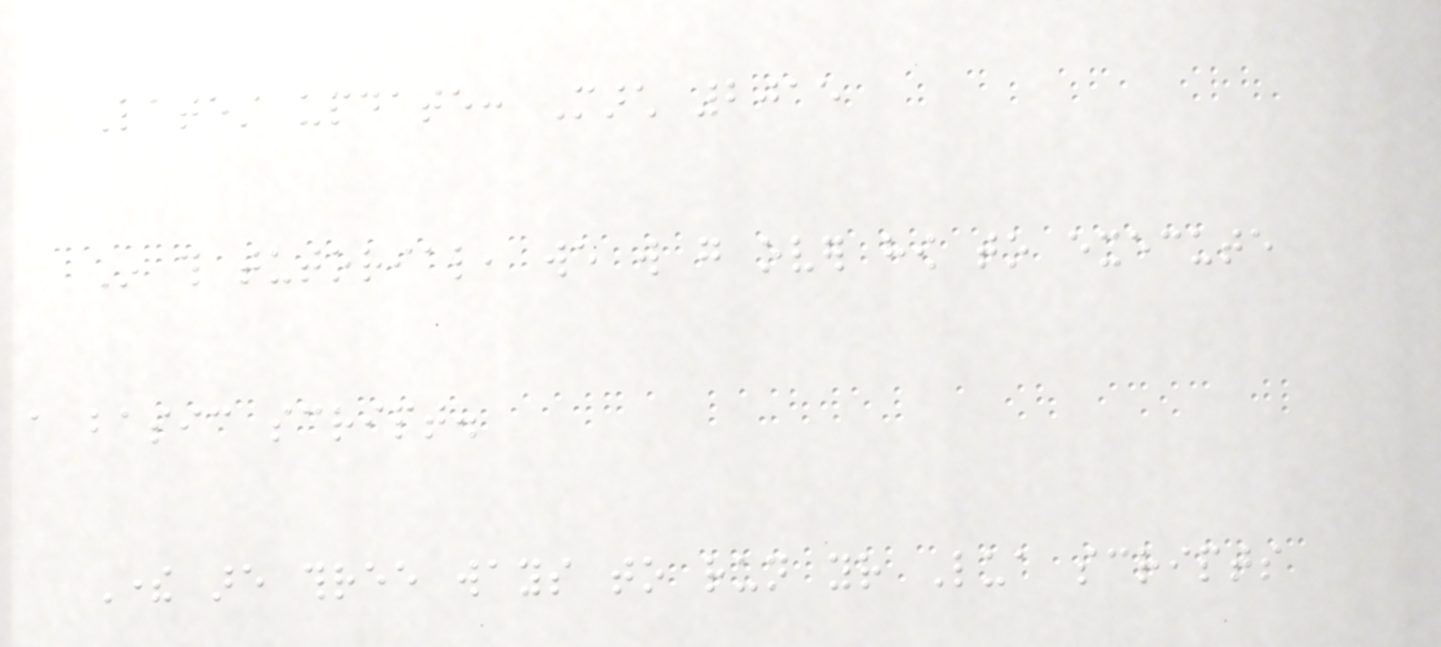Latest update: March 2015
In this tutorial, we will go over how to execute
a basic script.
There are three ways to run your Lua scripts
